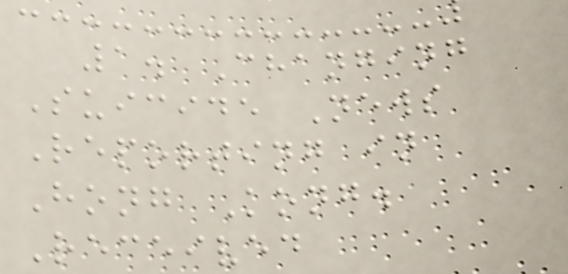1. Changing
Suicide News
Reporting in
Hong Kong.
Received
